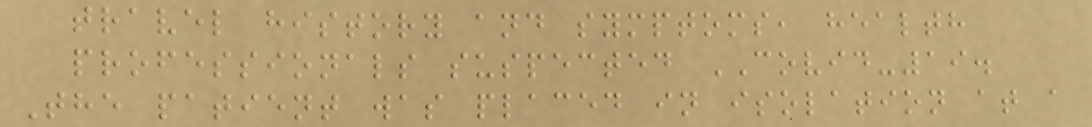travel history and symptoms, health
professionals suspected COVID-19.
The patient was placed in isolation at a
